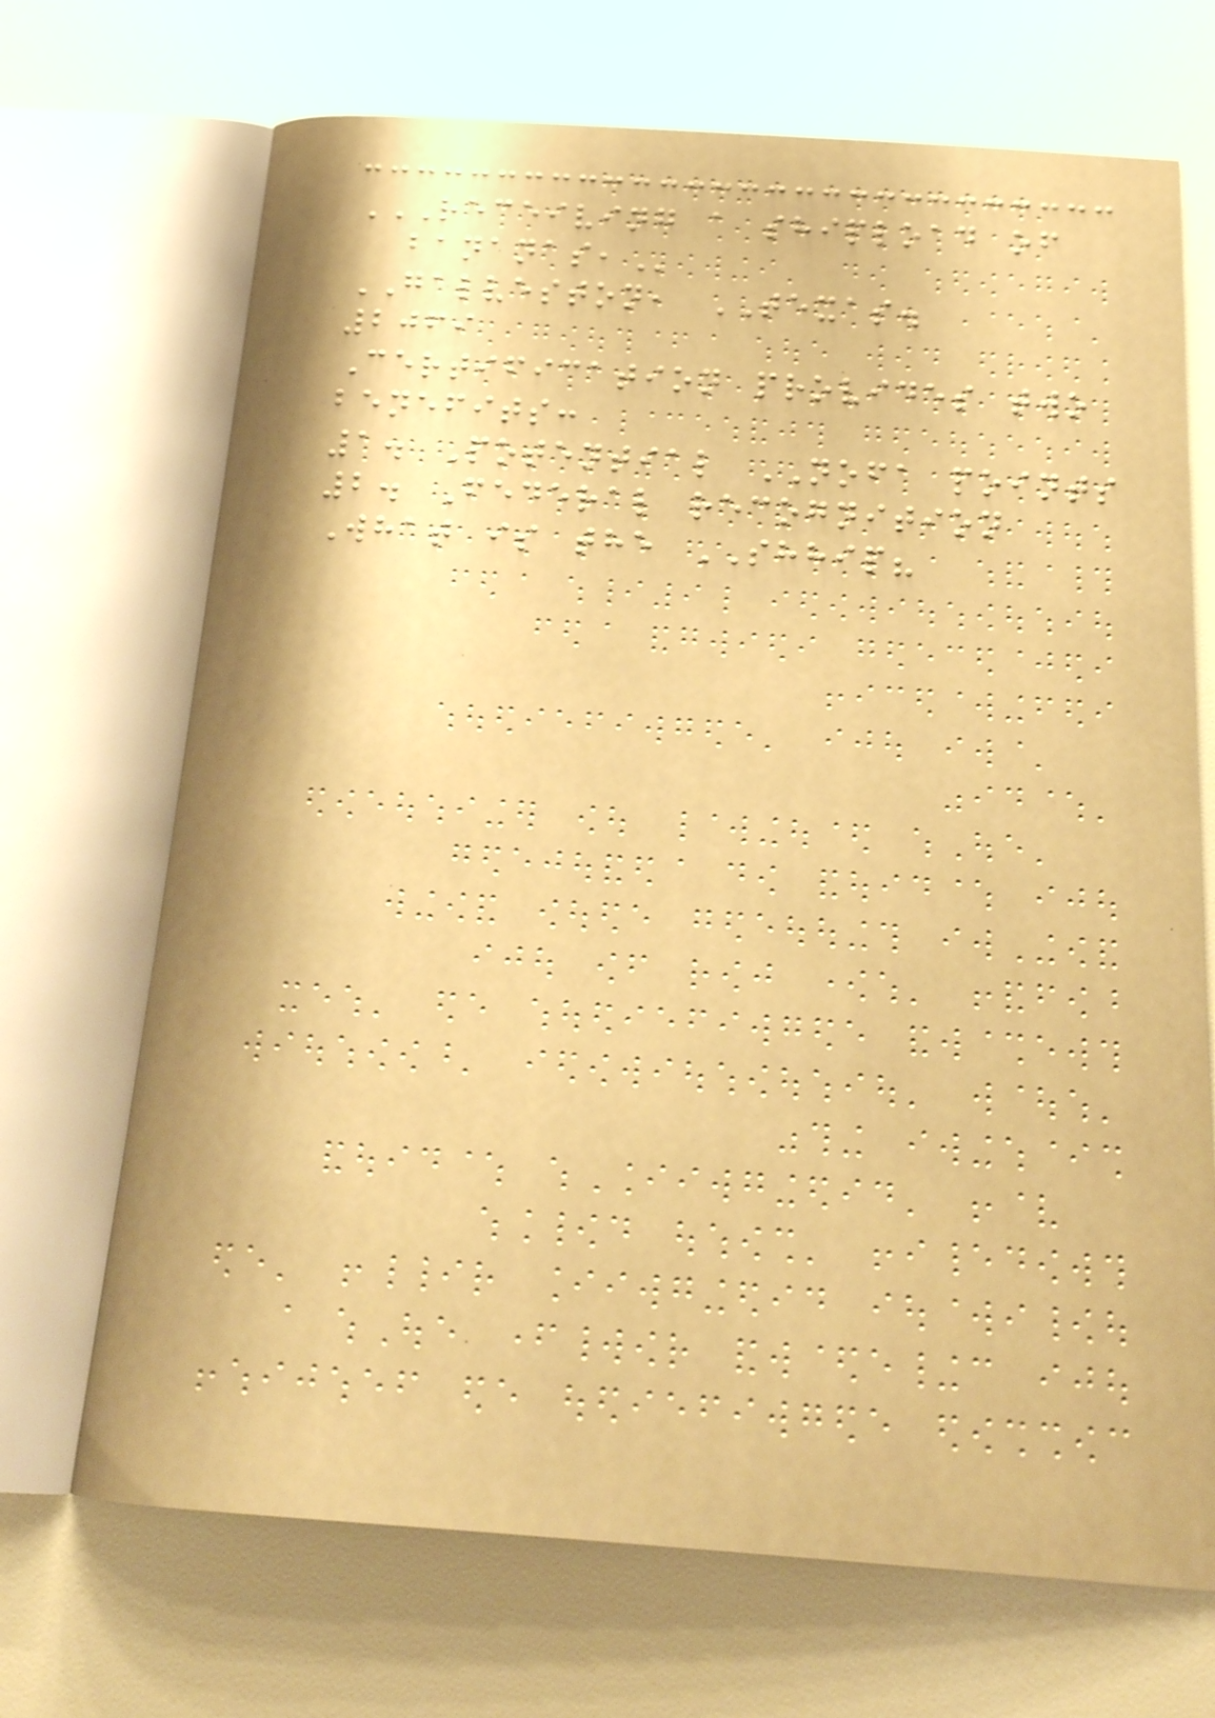RECEIVING A SHIPLOAD OF
BANANAS,
GALVESTON, TEXAS.
2069
Certification provides two
benefits:
1. Potential NOFA points
2. Federal recognition
What is the SHHIP?
